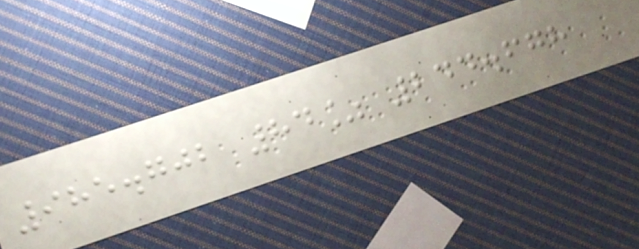985.702 84% 244.678
